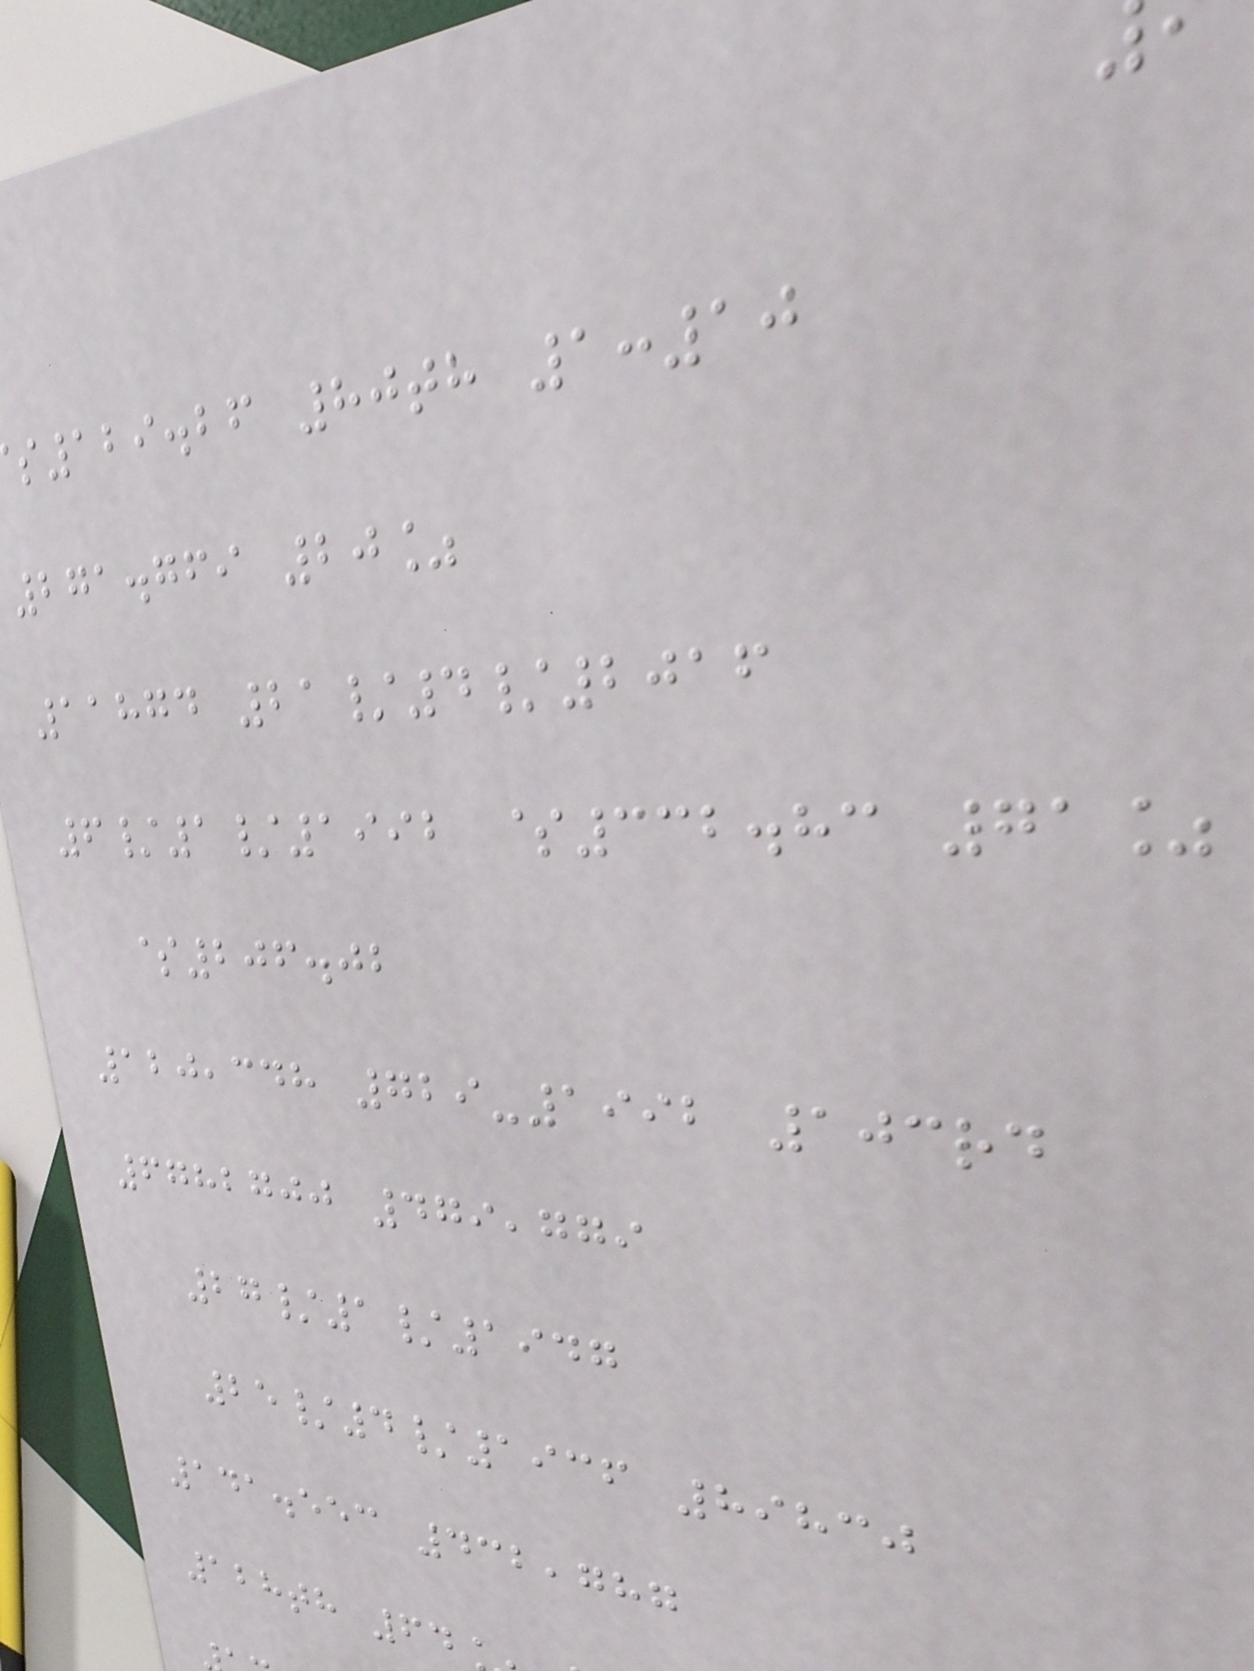129.26 80th 1:10
271.769 20%
11874 21/4/2016
6/1/1992 $332.83 71%
$206.02
120,348 729-1992 103rd
6782700 479,779
27/1/1947
25/4/1936 89830
141.553 432,787
128th 64
